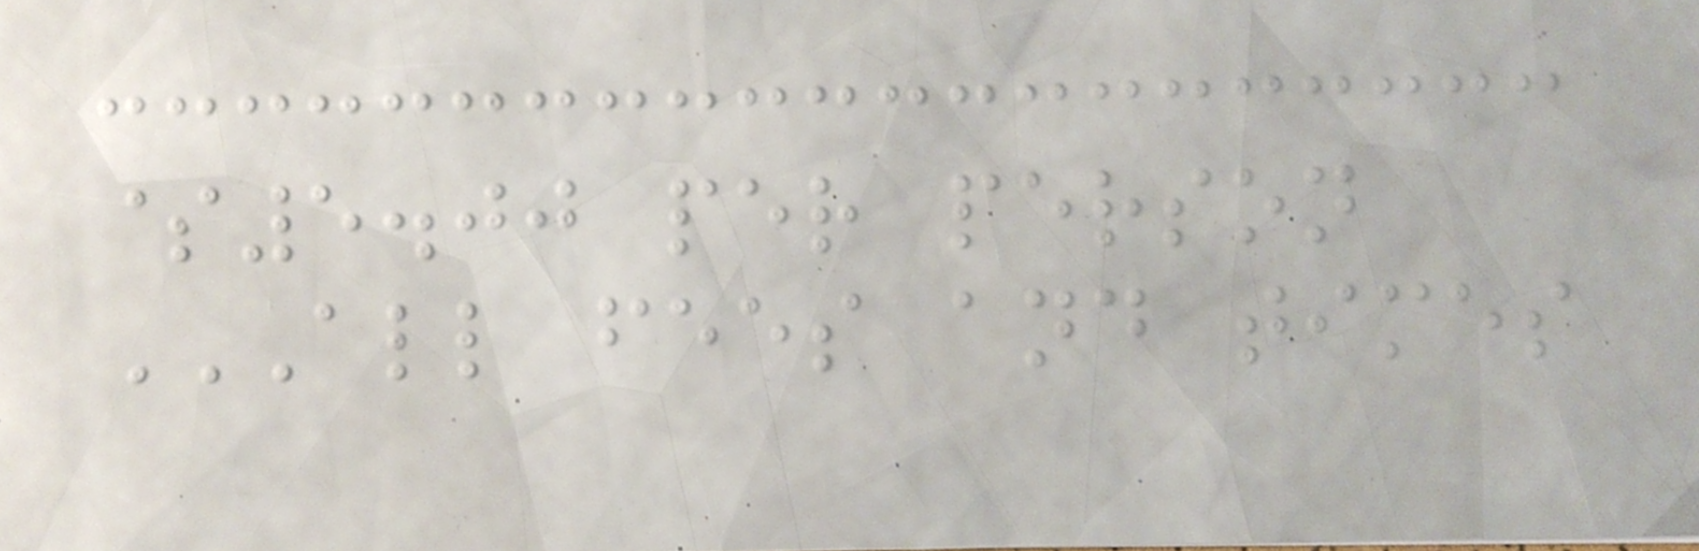$5.00 per person
ALL FEES AND TIMES
